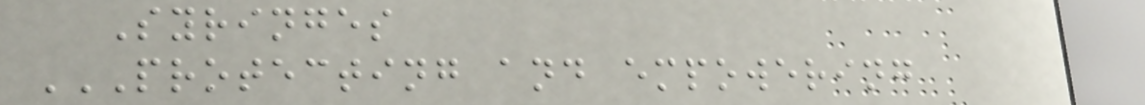Syringes
PROTECTING AND EMPOWERING
